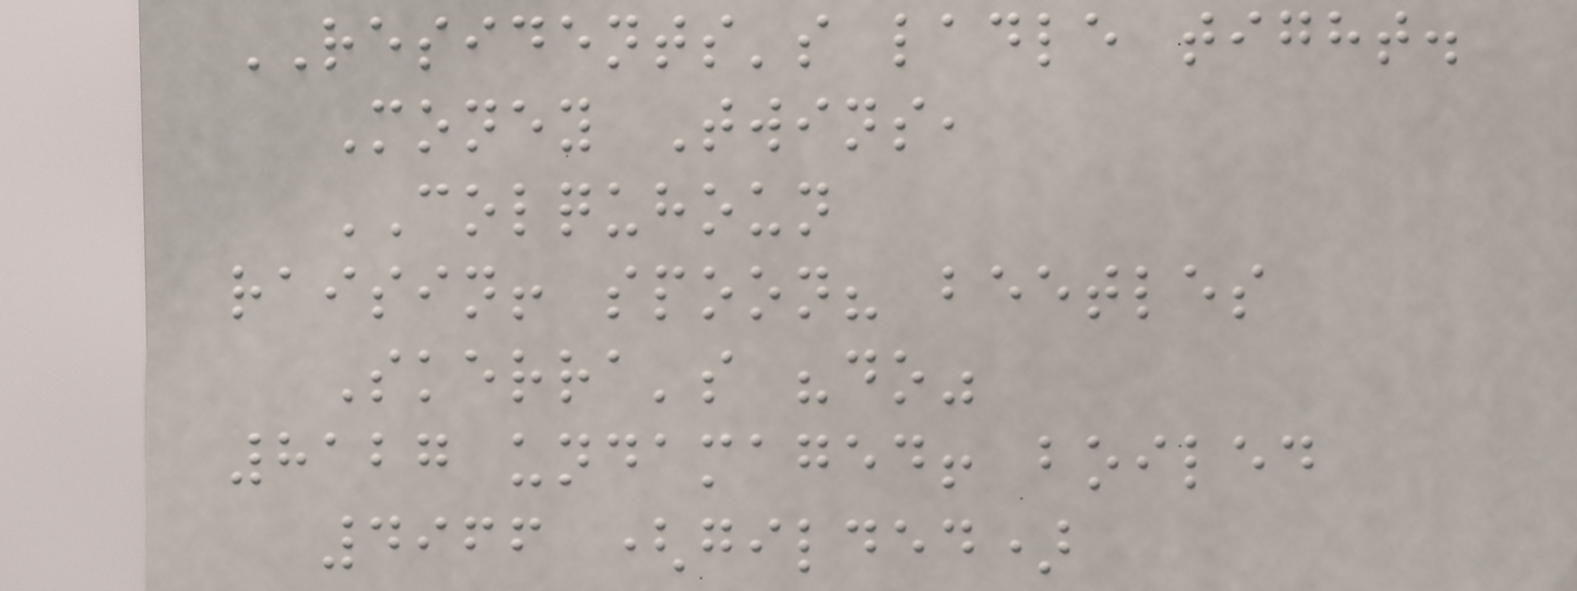RESIDENTS's ladle tight.
Money Twins,
COLQUHOUN
raisin! spoon? beetles
Skerra's "do"
8127 undamaged! boiled
4966 (gilded)
